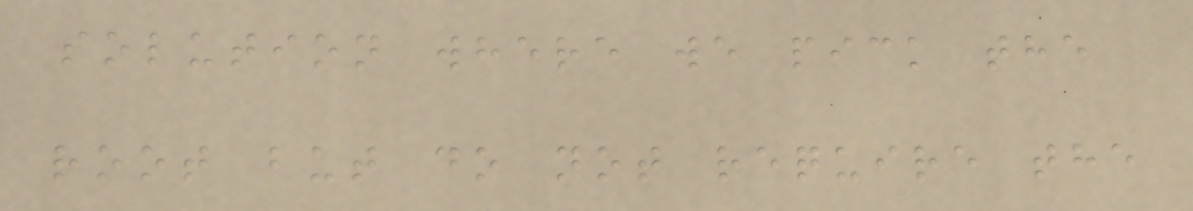solution where we pick the
root but do not require the
